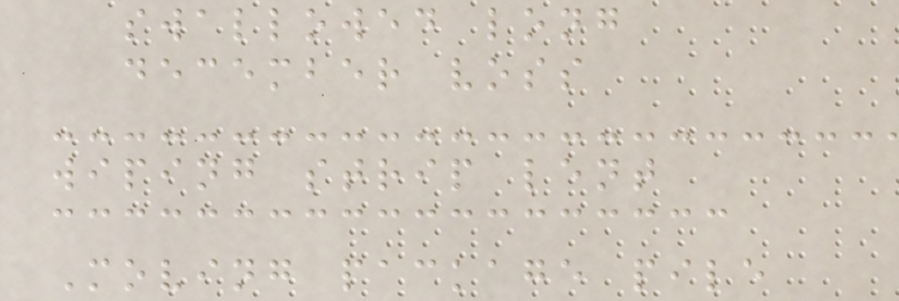swallowed long
december voss
wiping strip lent
Moving package pile
